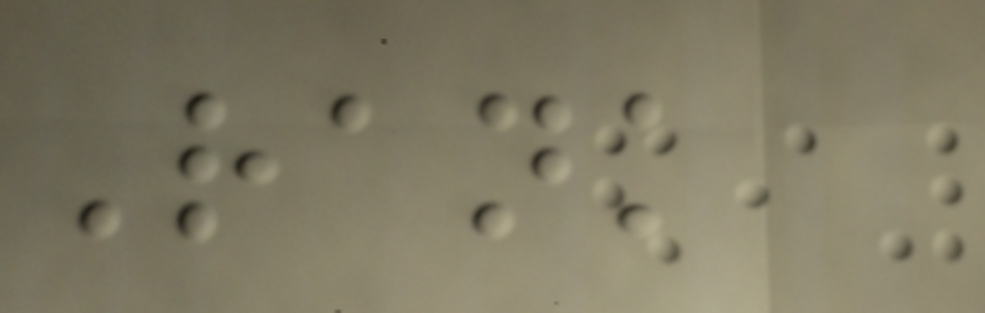Rank
